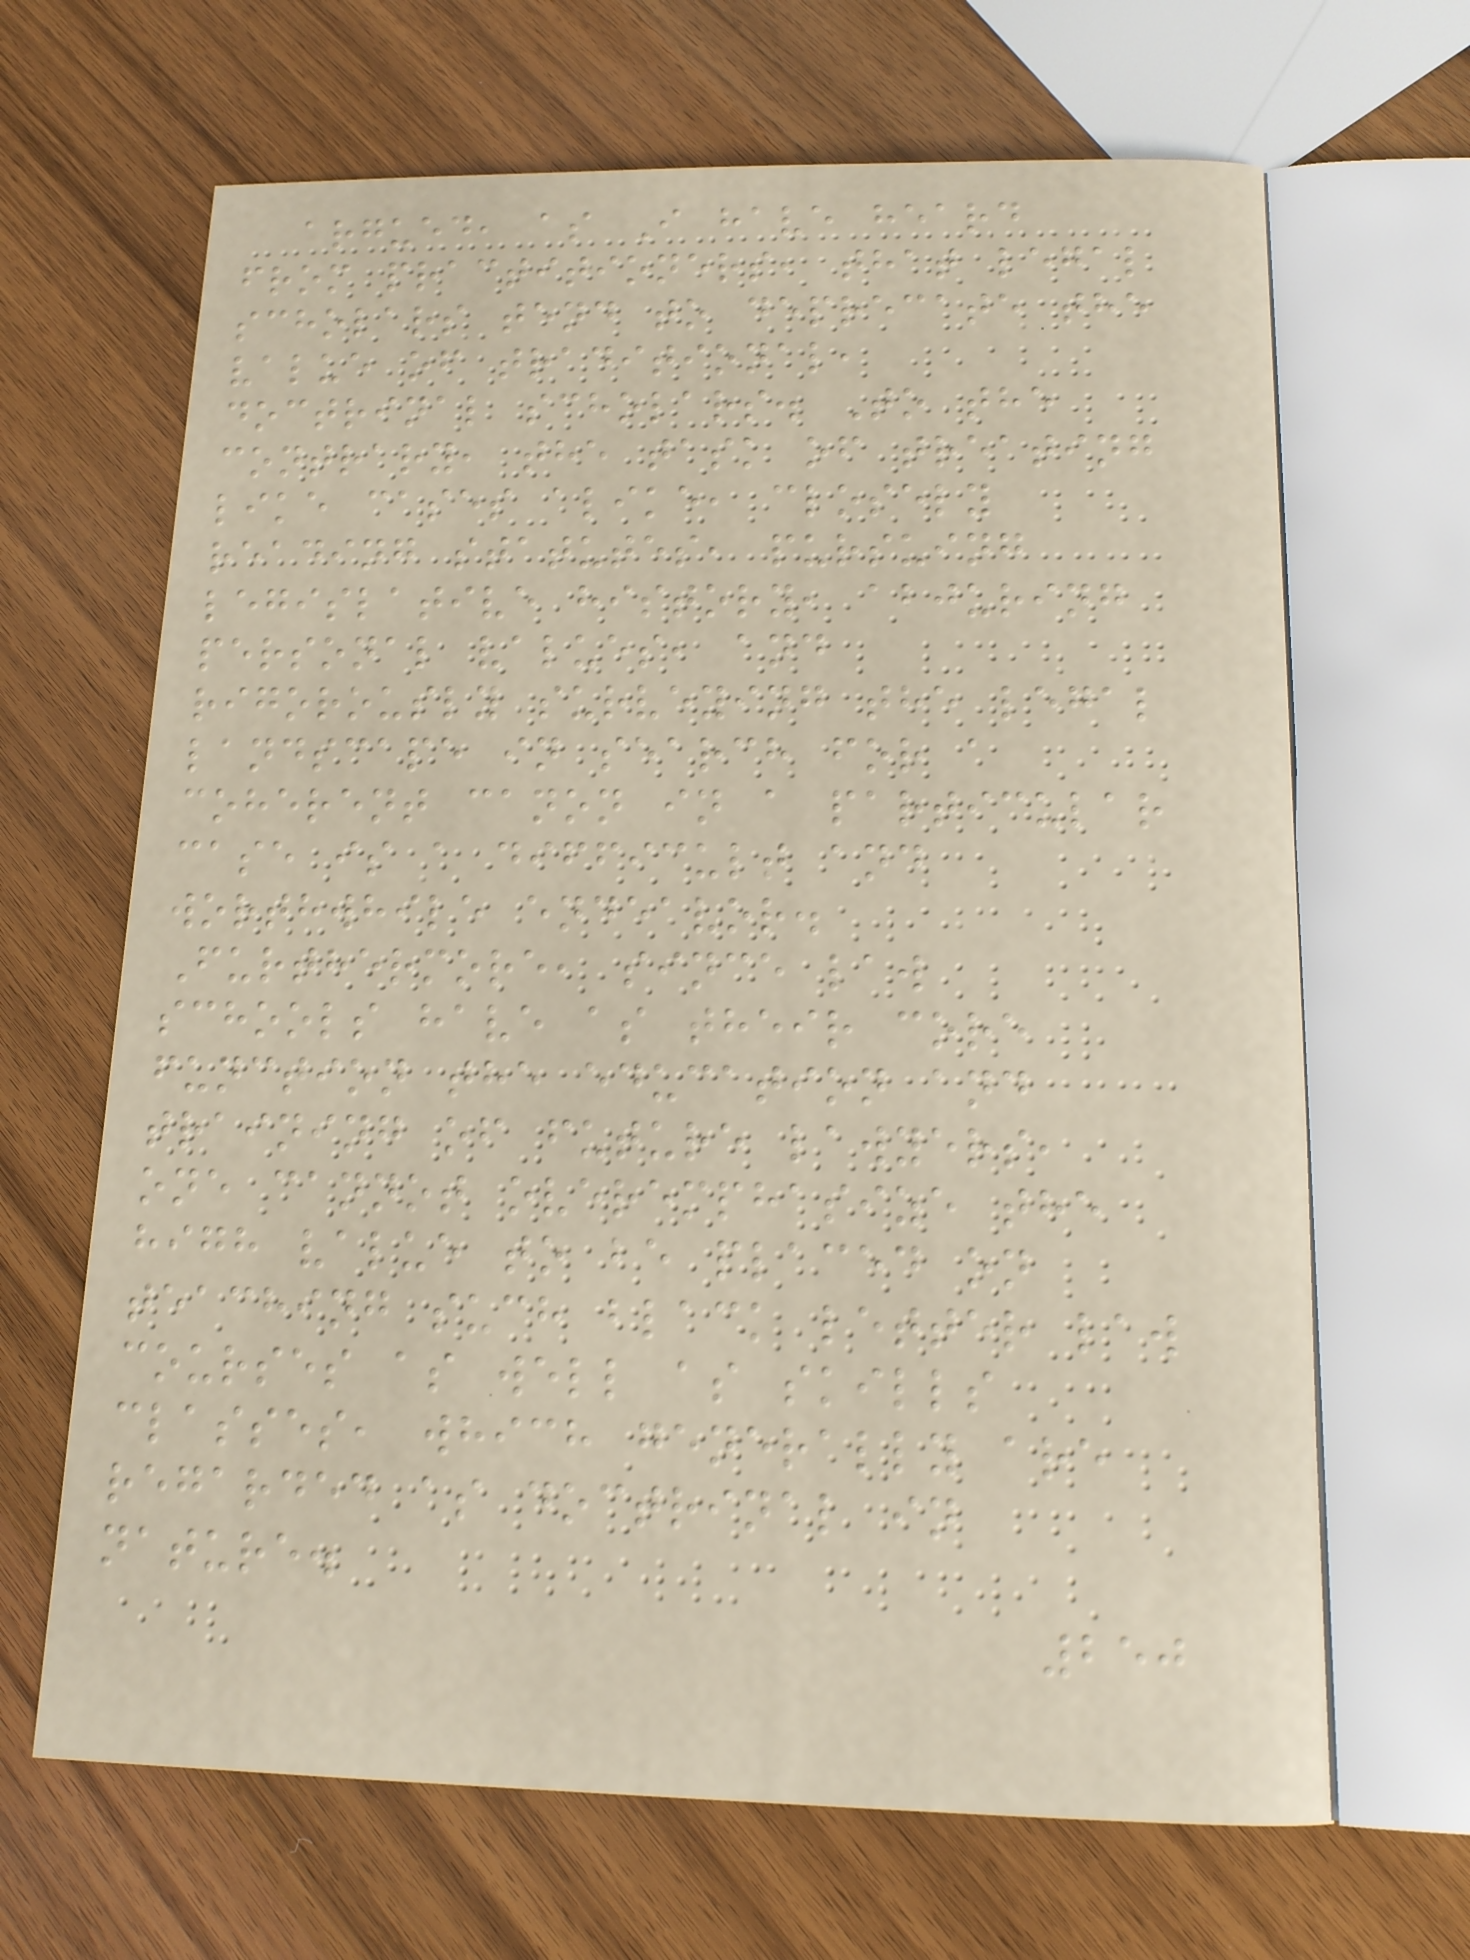argued, as I have heard
from practitioners, that legal
scholars tend to deprecate the
value of traditional,
doctrinal scholars. To the
contrary, the task of treating
like cases alike, closely
reading statutes, pursuing
legislative history, abjuring
personal values, and
rigorously surveying the legal
landscape in search for a
coherent canon in a particular
case is a difficult and
worthwhile endeavor.
Furthermore, since law
schools have as their core
function the education and
training of future lawyers,
one cannot overemphasize the
high value to be placed on
teaching such black letter law
courses as well as skills
classes, which generally are
regarded as doctrinal in
nature.
250
